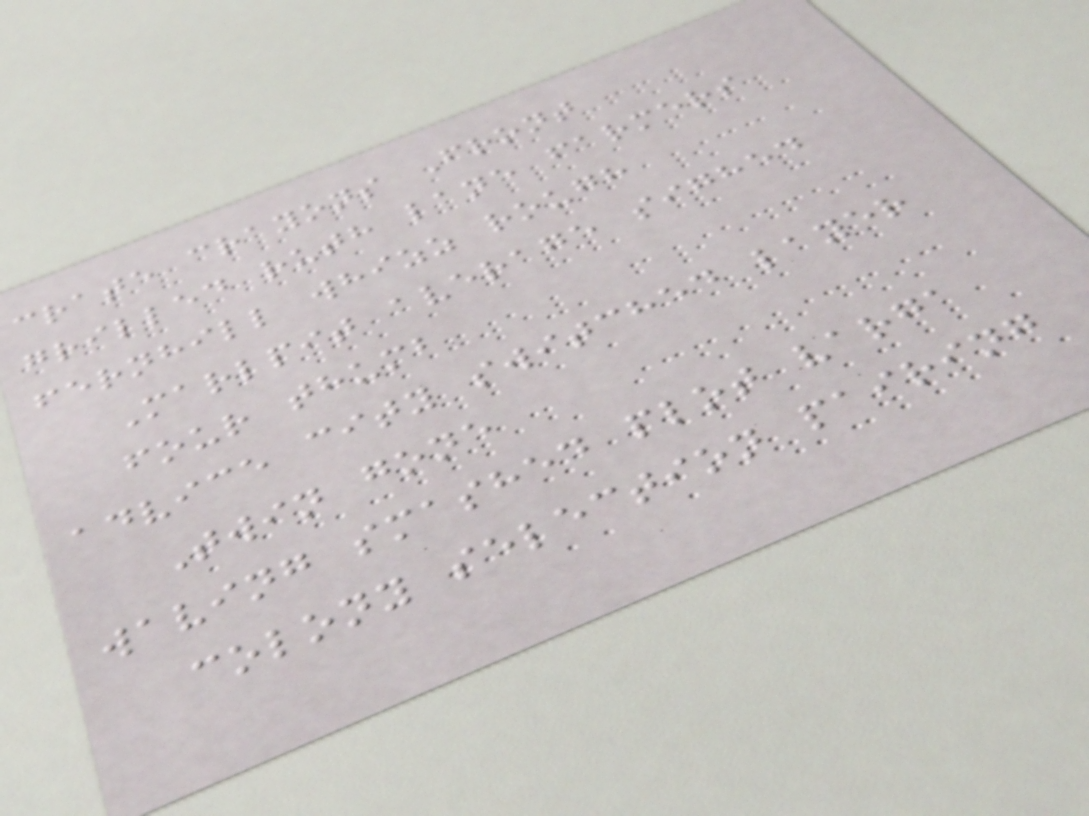crate crayons Front
grilled ruth lane farmers
fernhill whizz rough
Marlpit average sighed
four thumb
advice city switched layer
Twin gone
waving smashed plot varga
colony selection pairing
